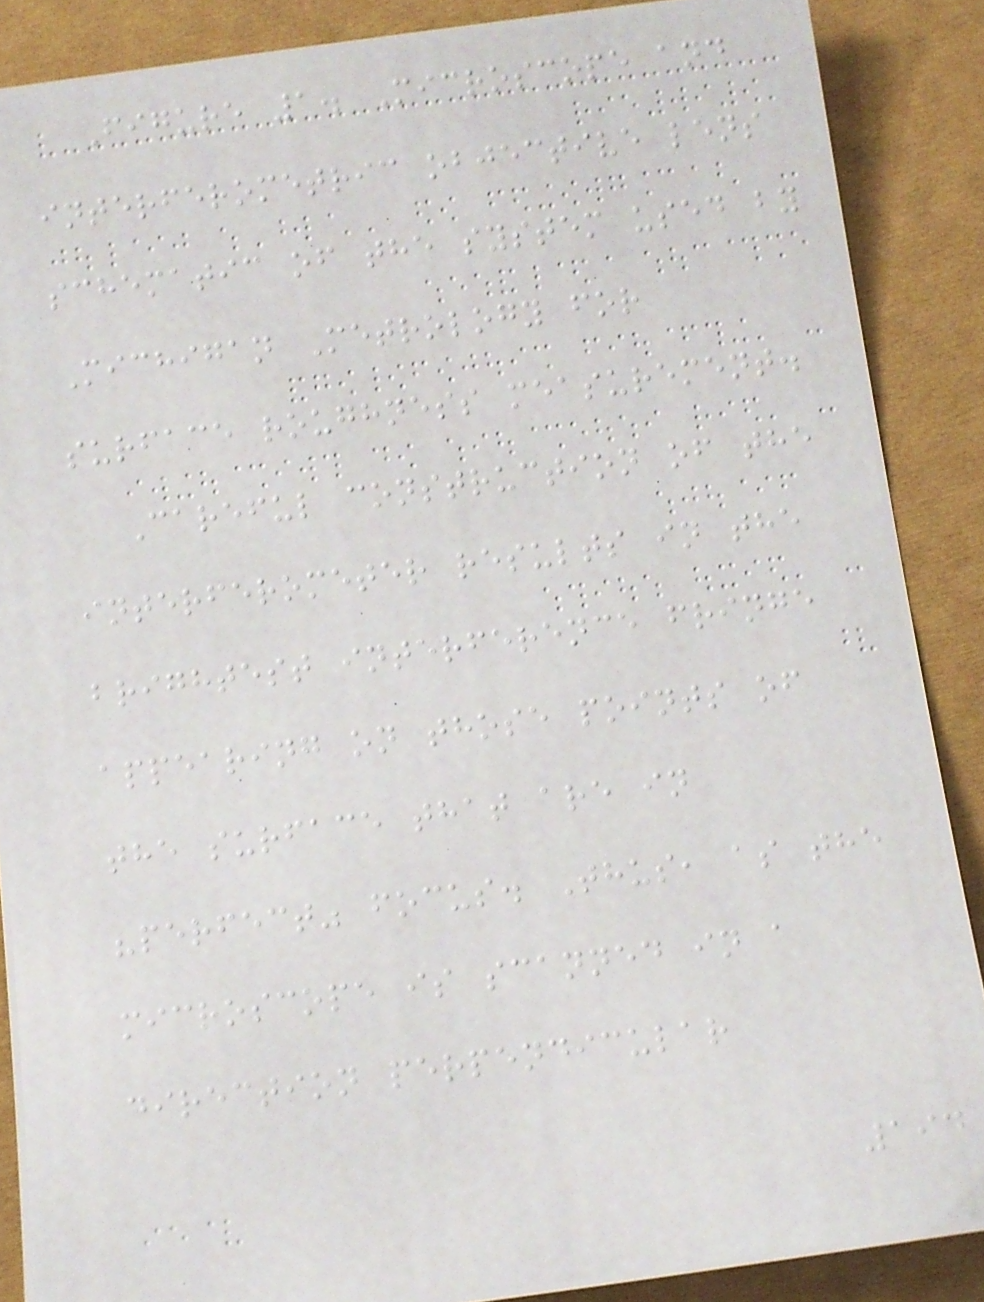Figure 1. Microscope and
interferometric objective lens
schematic of the system used by
Michigan Metrology for
surface roughness measurement.
Careful construction of the
interferometer results in the
brightest interference fringe
appearing on those points of
the surface that are in
"perfect" focus. Thus, as the
microscope is scanned in a
direction perpendicular
194
